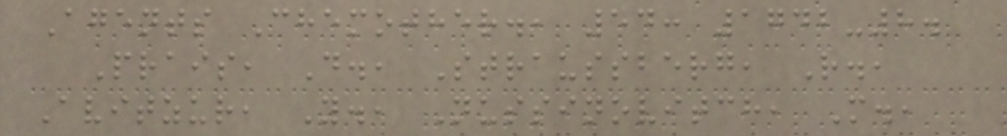Agents Chemother., 54: 1742-8.
Prais, D., Straussberg, R.,
Avitzur, Y., Nussinovitch, M.,
